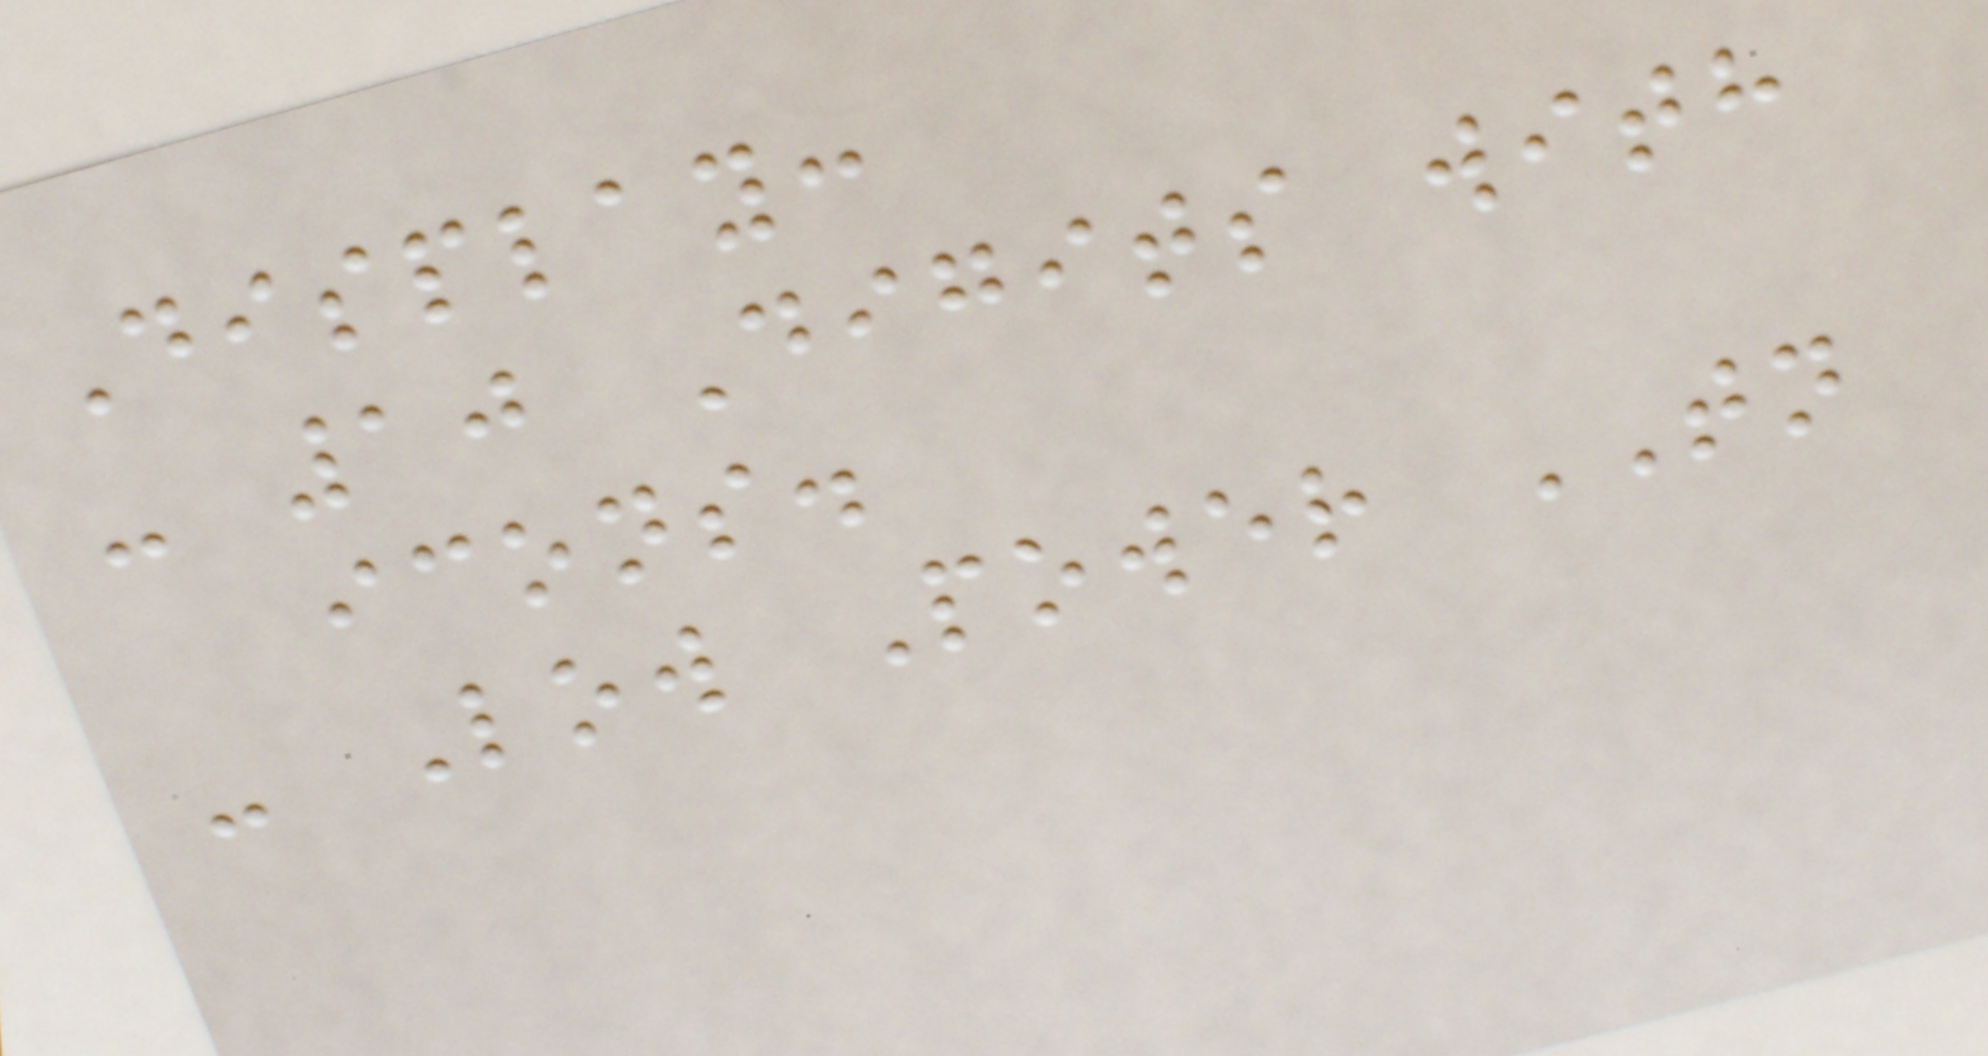Display:
- 10 Digits with
icons.
- Low Power TN
